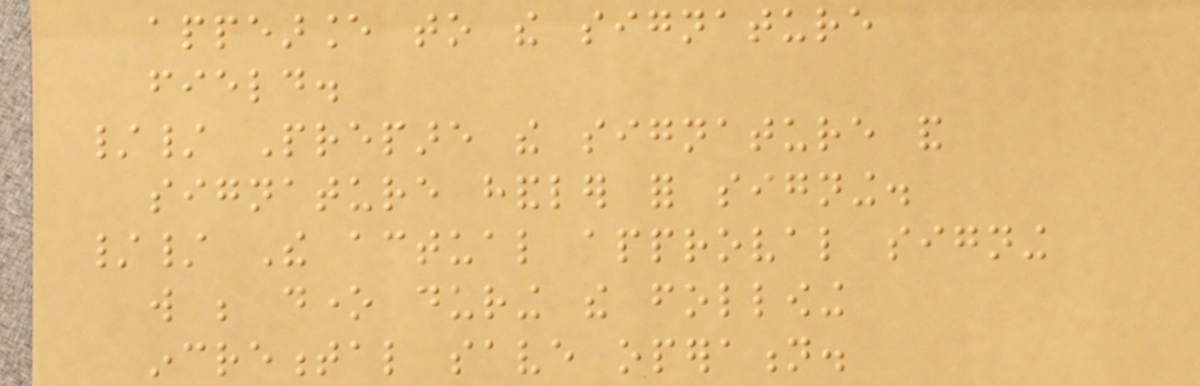appearance to the signature
field.
// Prepare the signature and
signature handler for signing.
// The actual approval signing
will be done during the following
incremental save operation.
